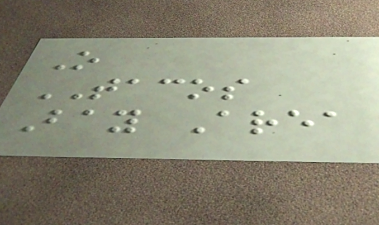O
TACOS
Bay Area
